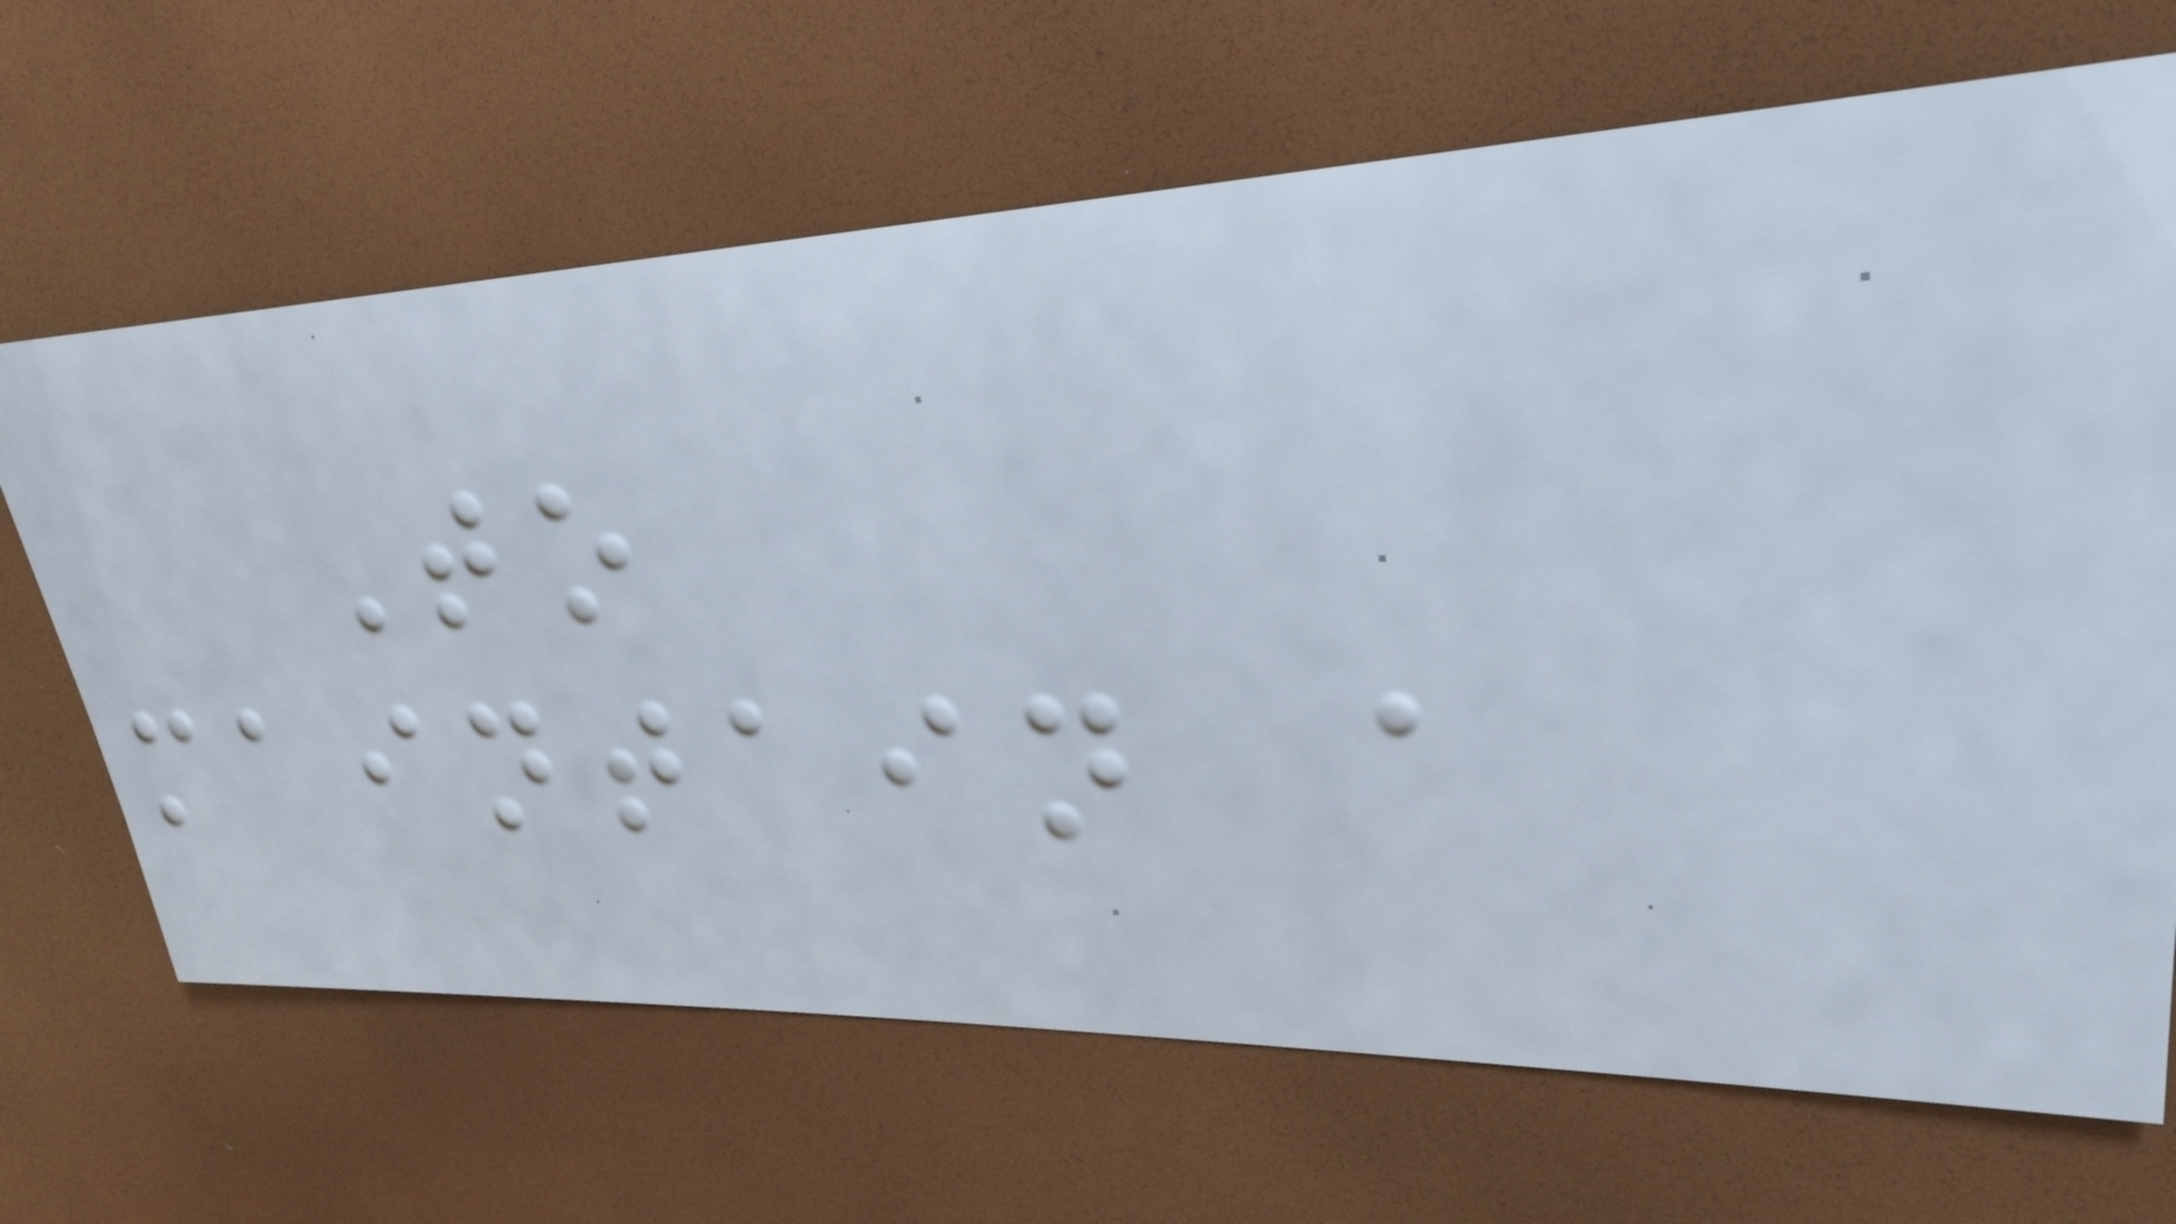To
maintain a
